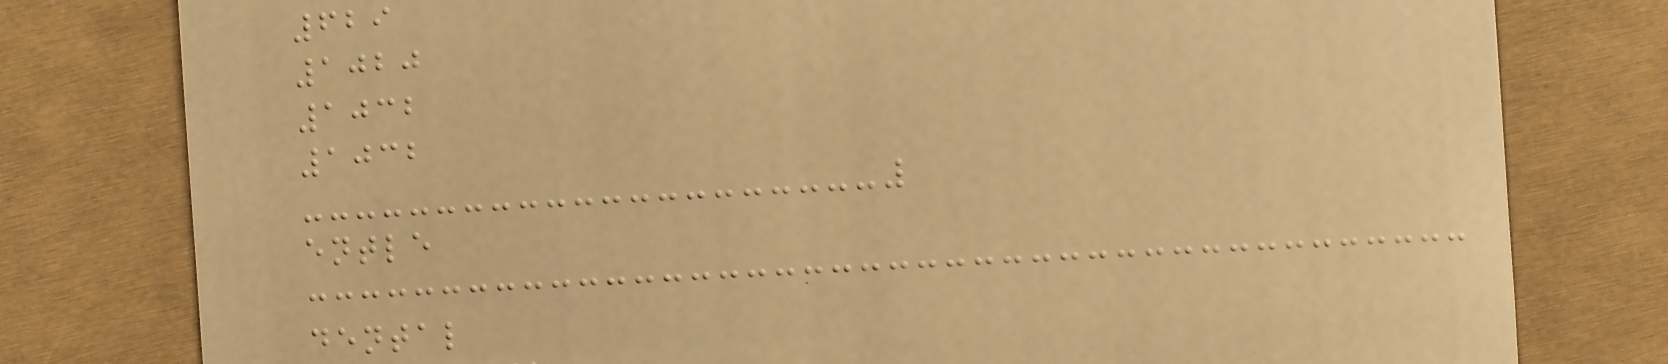629
1020
1032
1032
entle
dental
